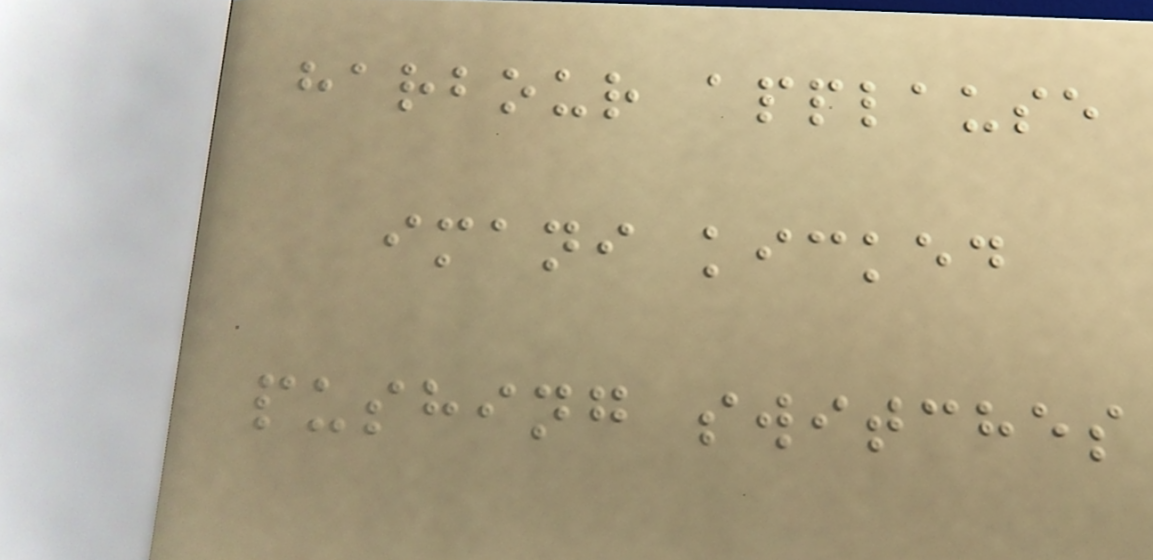harbour applause
imani kicked
pushing switches
